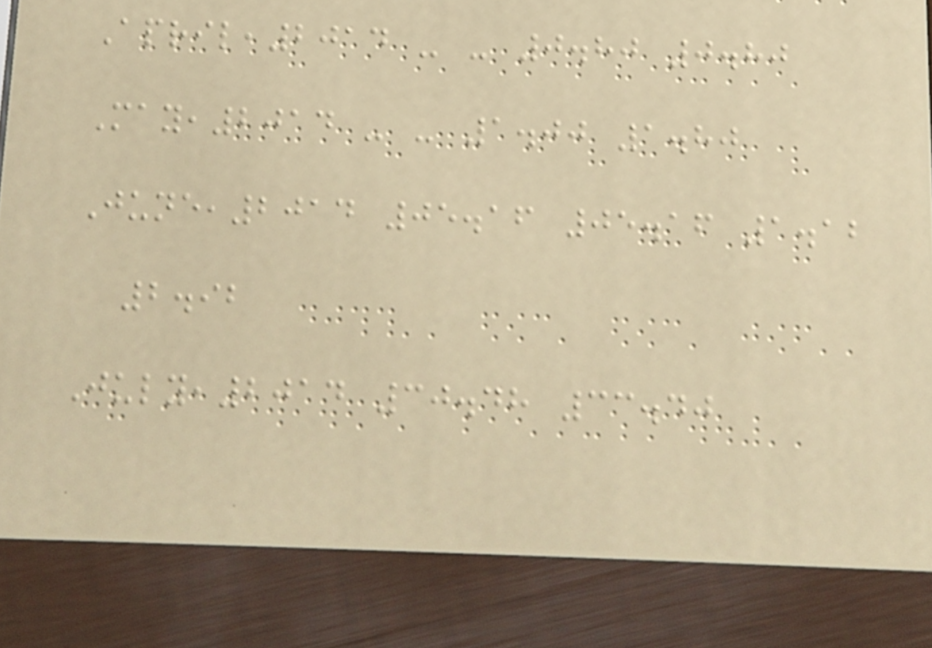April,2014 - - 0.80 0.80
May,2014 - - 1.00 1.80
June,2014 05.16 05.16 1.12
2.92
July,2014 30.48 33.40
